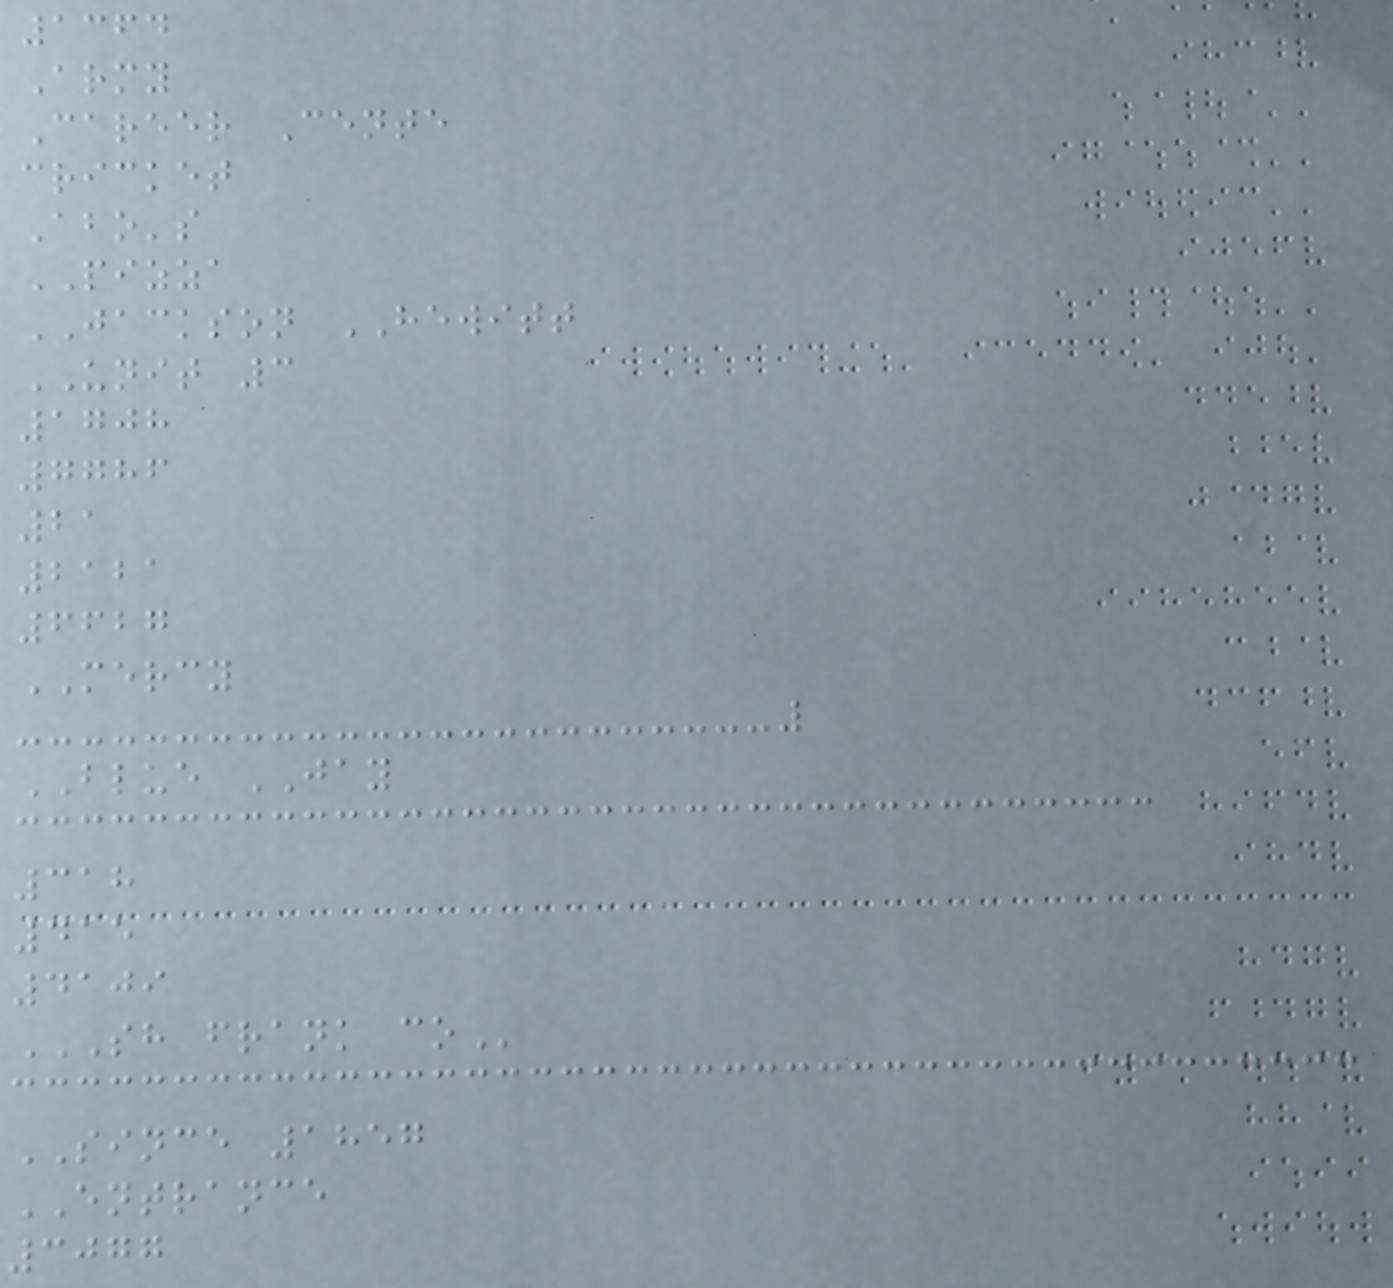1364
Army
Career Cente
cricket
Abo's
PIZZA
JACKSON HEWITT
UNIT 3
1708
7786
21
2121
6627
MERCY
BLUE JAY
318
415
4109
SH FRANK CO
SINCE 1857
ENTRANCE
3077
